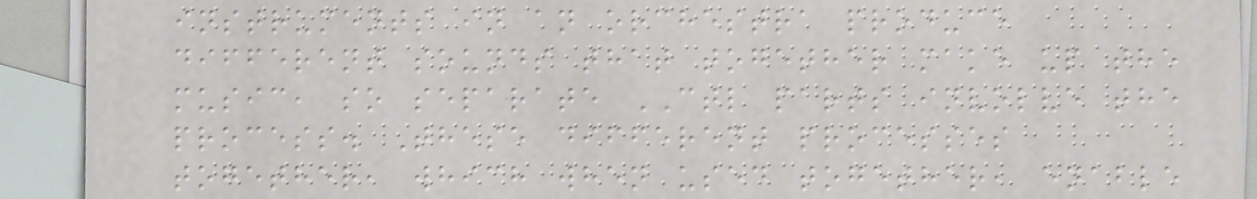instruments in an orchestra produce
different sounds that together make up the
music, so separate CTL parts involve the
process. These different processes
together, which when used together, enable
